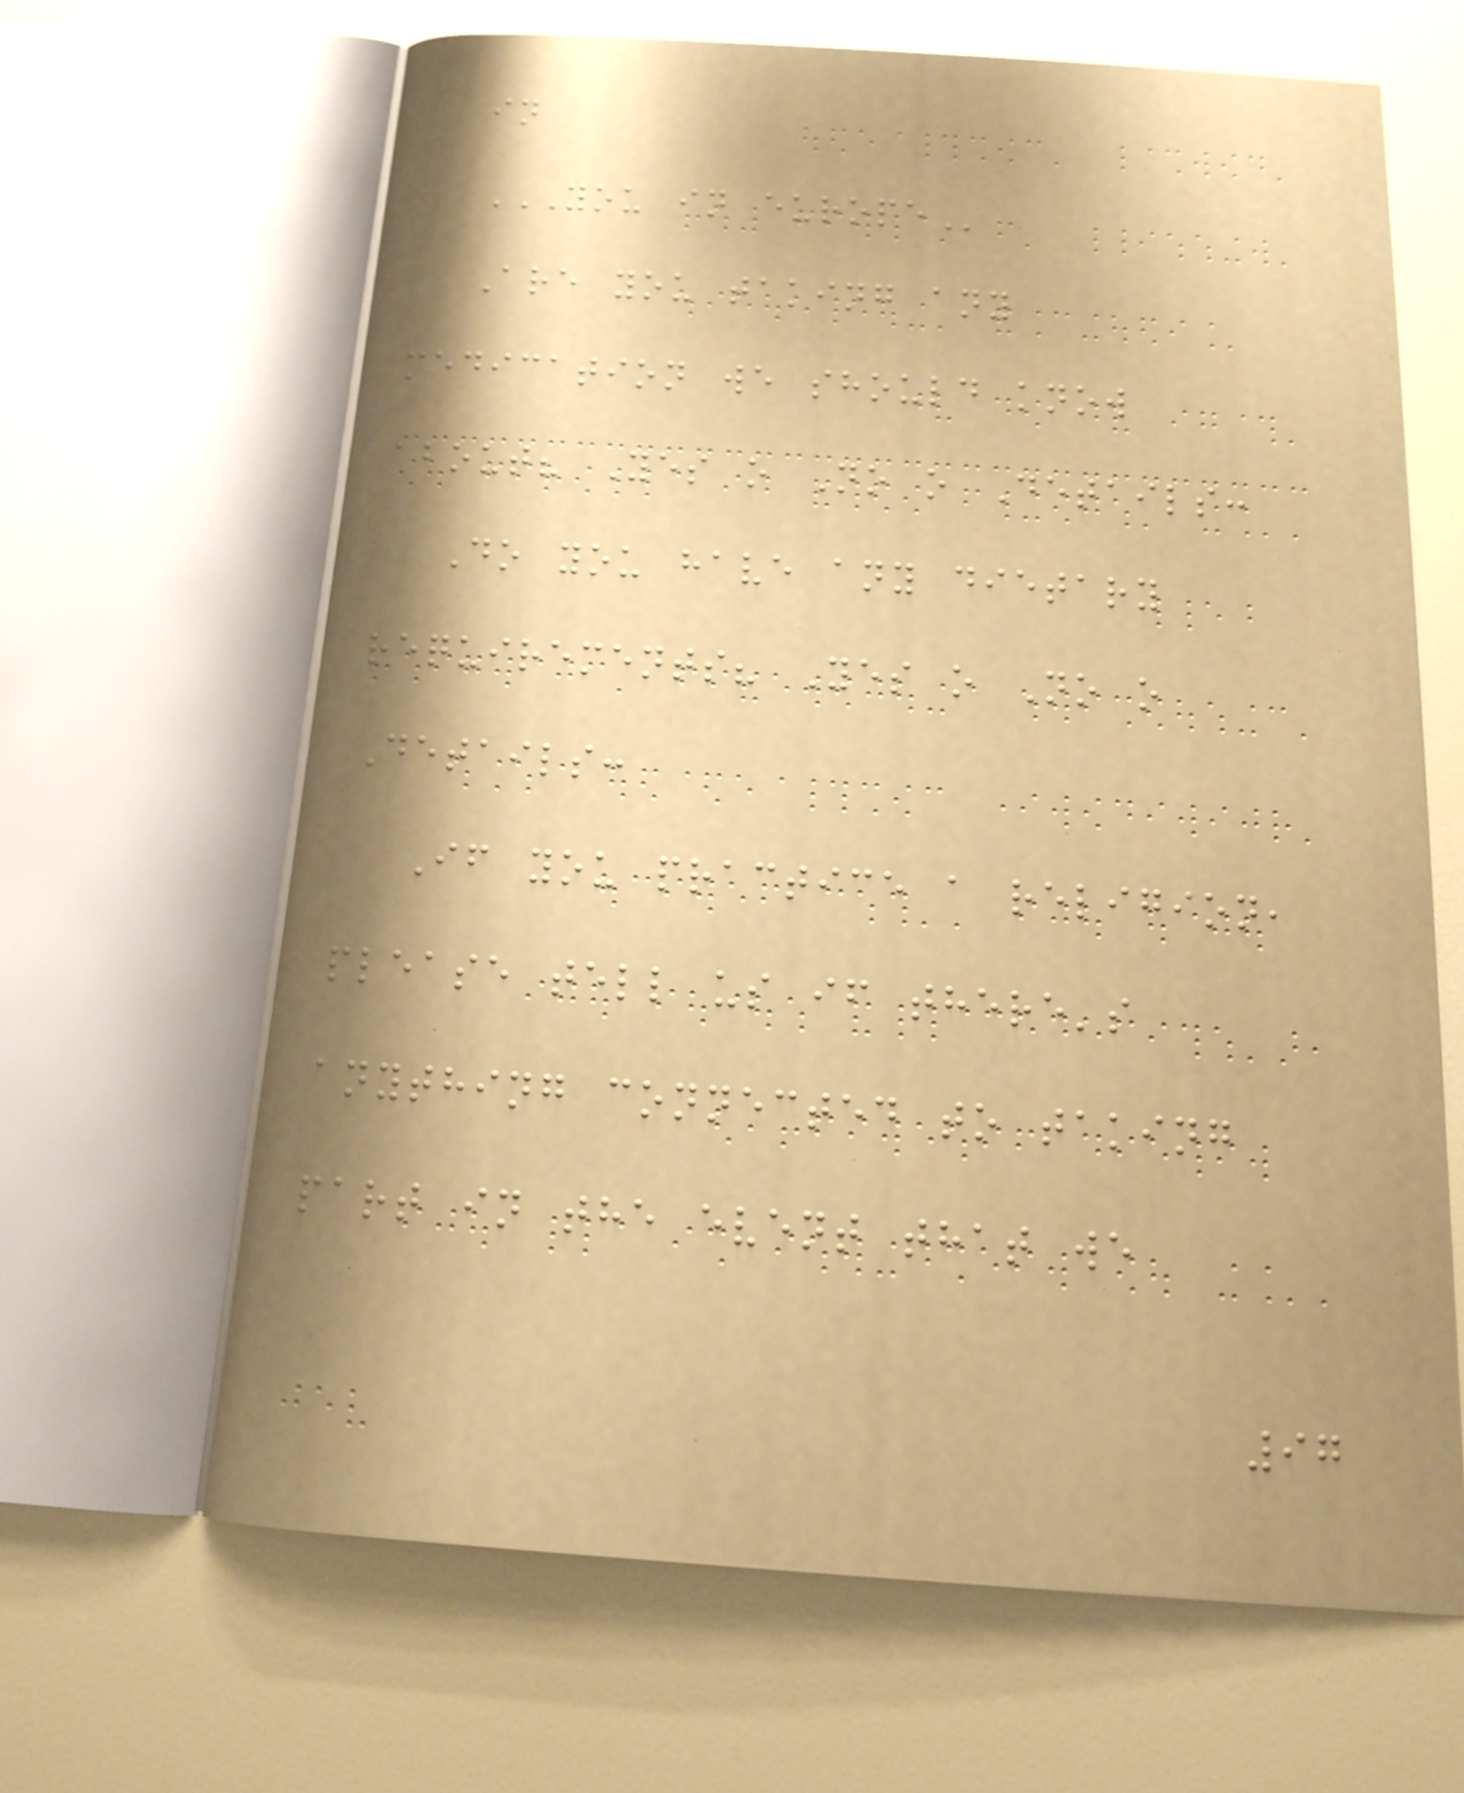in
YOU IN EUROPE
Are you taking any
medication we should know
about? Yes o No o Details:
Do you have any dietary
requirements? Yes o No o
Details:
If you practice a religion,
please tell us if there's
anything connected to taking
part in the event that we
97
